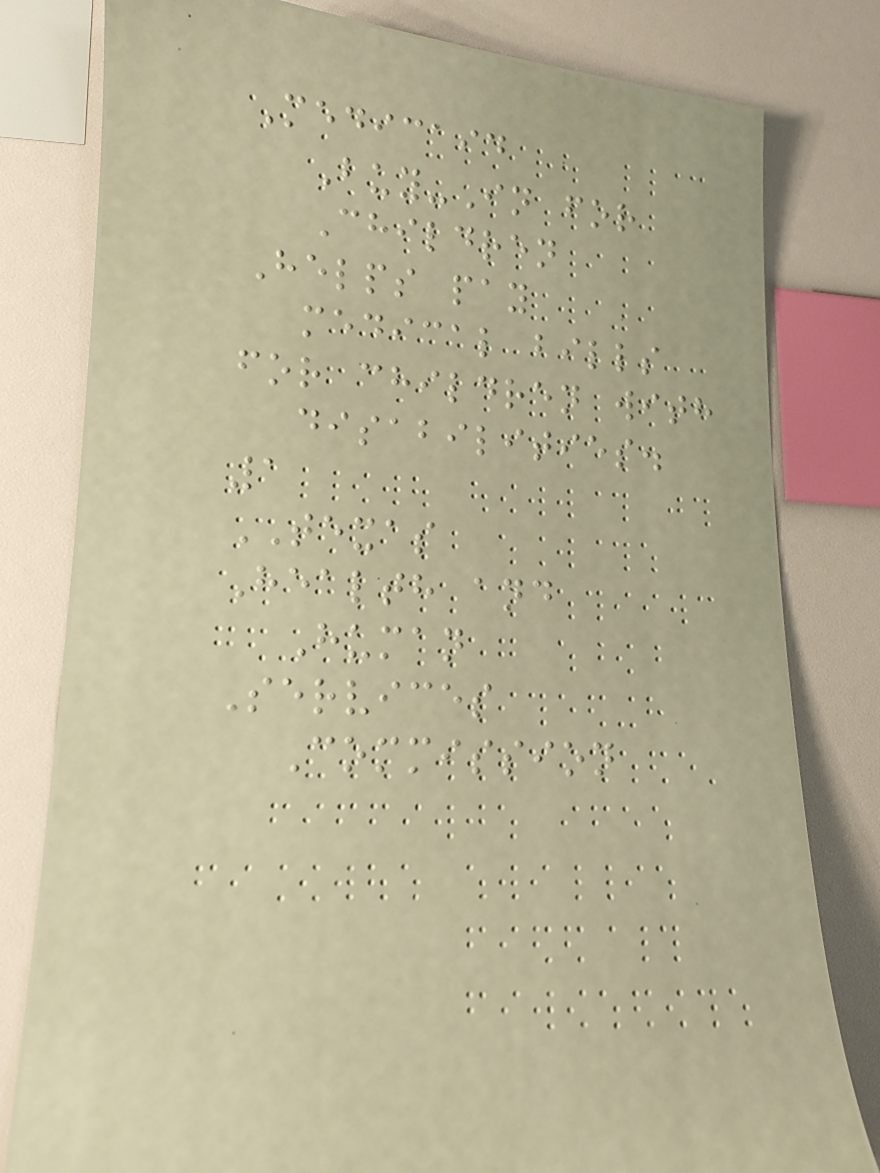Medicaid
Buy-In for
Children
Helps pay
medical bills
for children with
disabilities.
1
TEXAS
Health and
Human
Services
Commission
